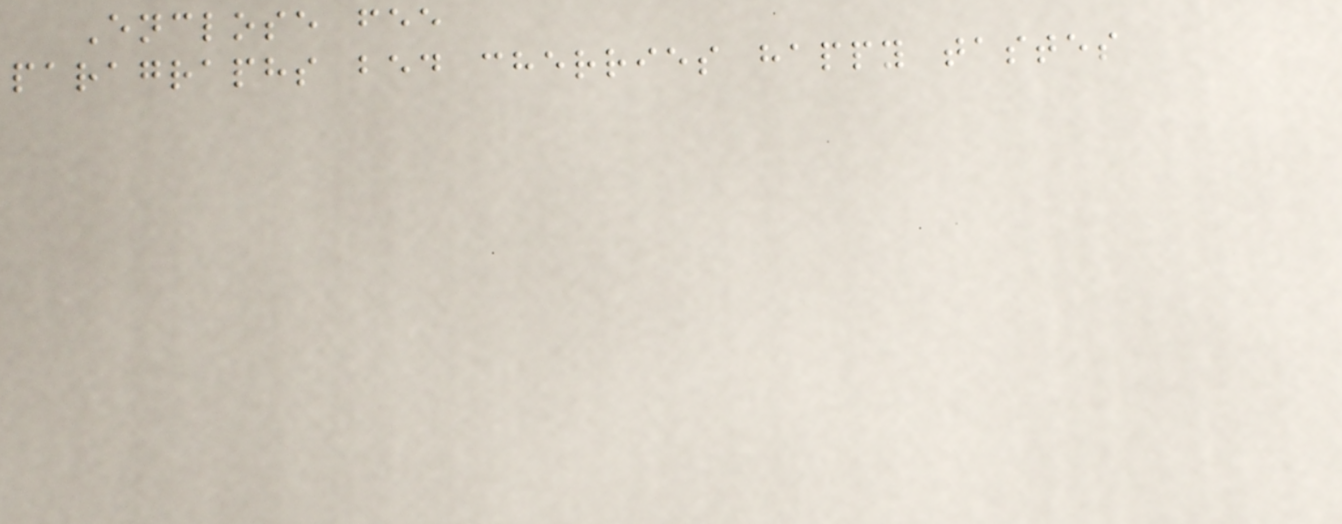Enclose fee
paragraphs bed cherries happy tastes
